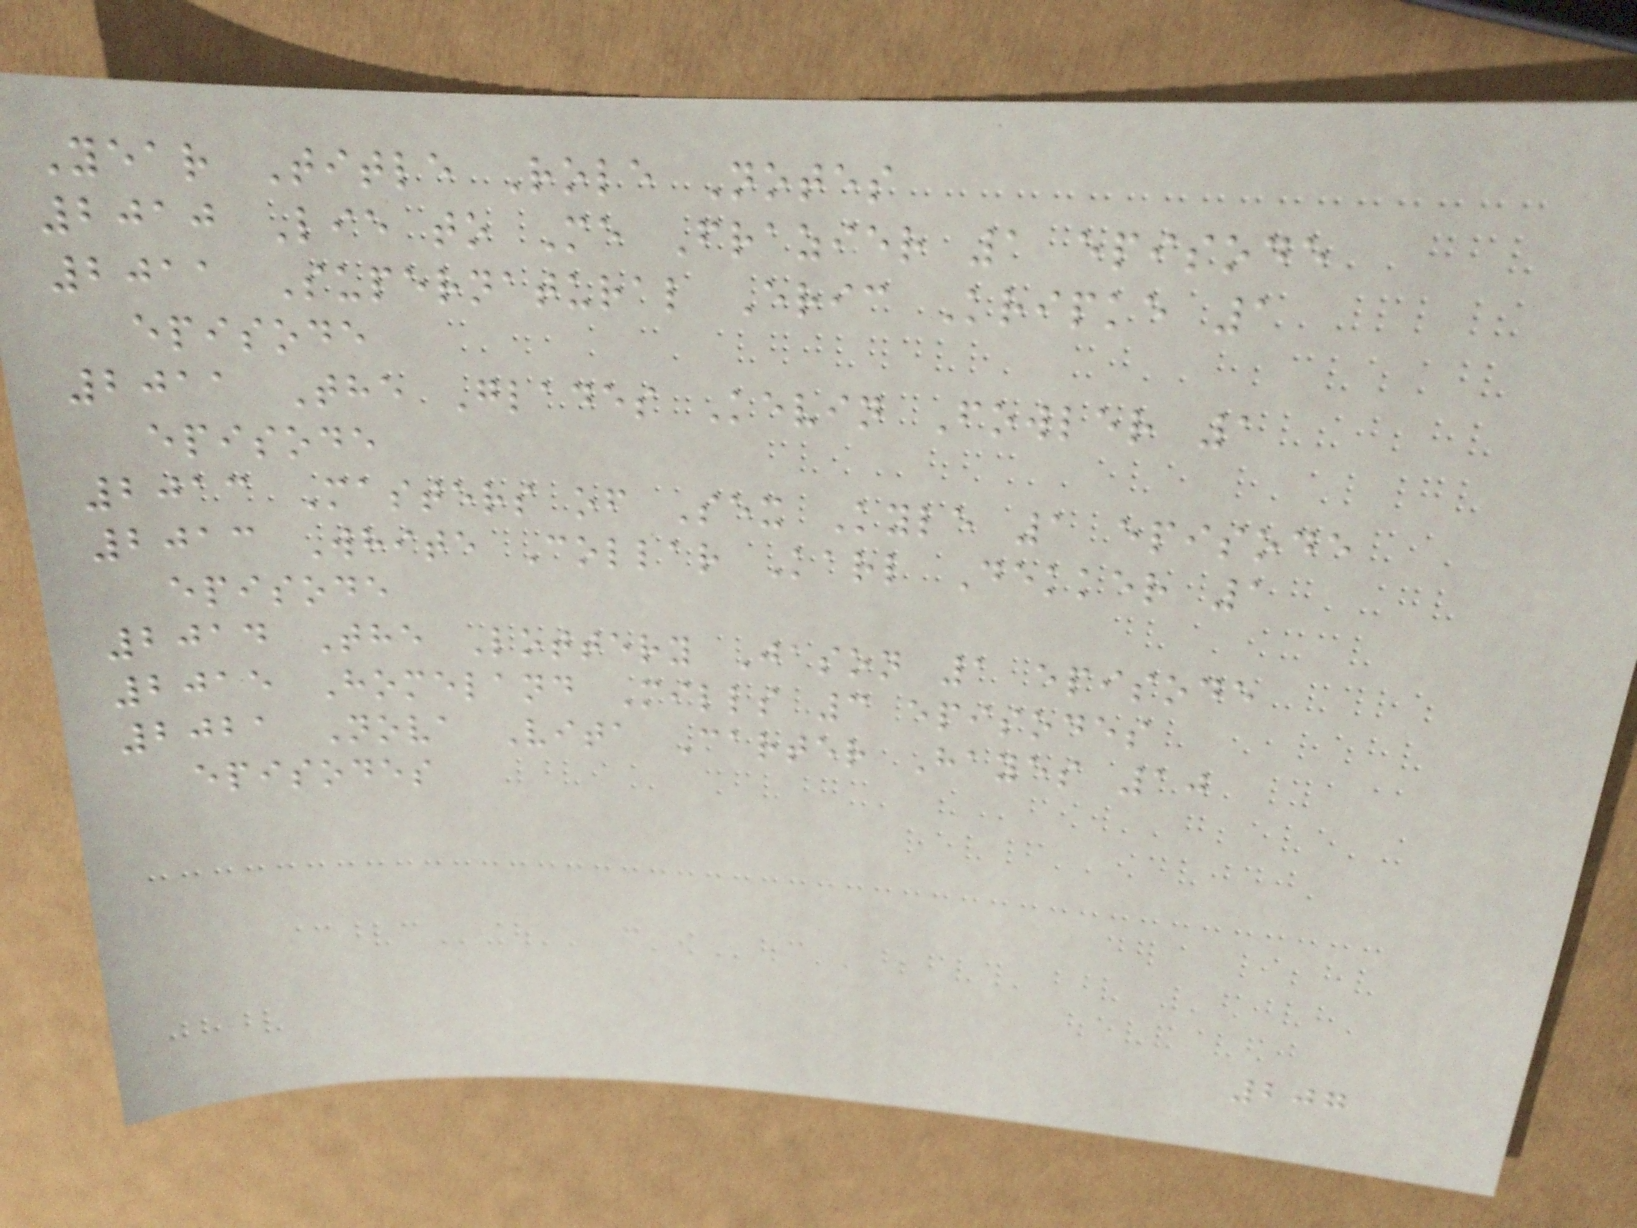Year Title Role Notes
2010 Lie to Me Frazier 1 episode
2011 Supernatural Eric Kripke 1
episode
2011 The Glades Kevin Fowler 1
episode
2013 Masters of Sex Kyle 1 episode
2013 White Collar Karl Dekker 1
episode
2014 The Lottery Jason 1 episode
2015 Homeland Mills 3 episodes
2021 Nova Vita Carter Hayes 10
episodes
207
